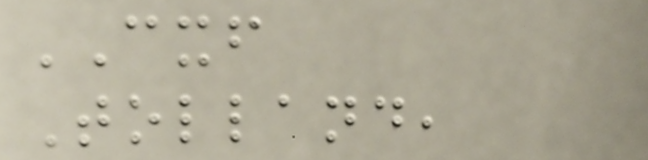CXF
Tolland,
